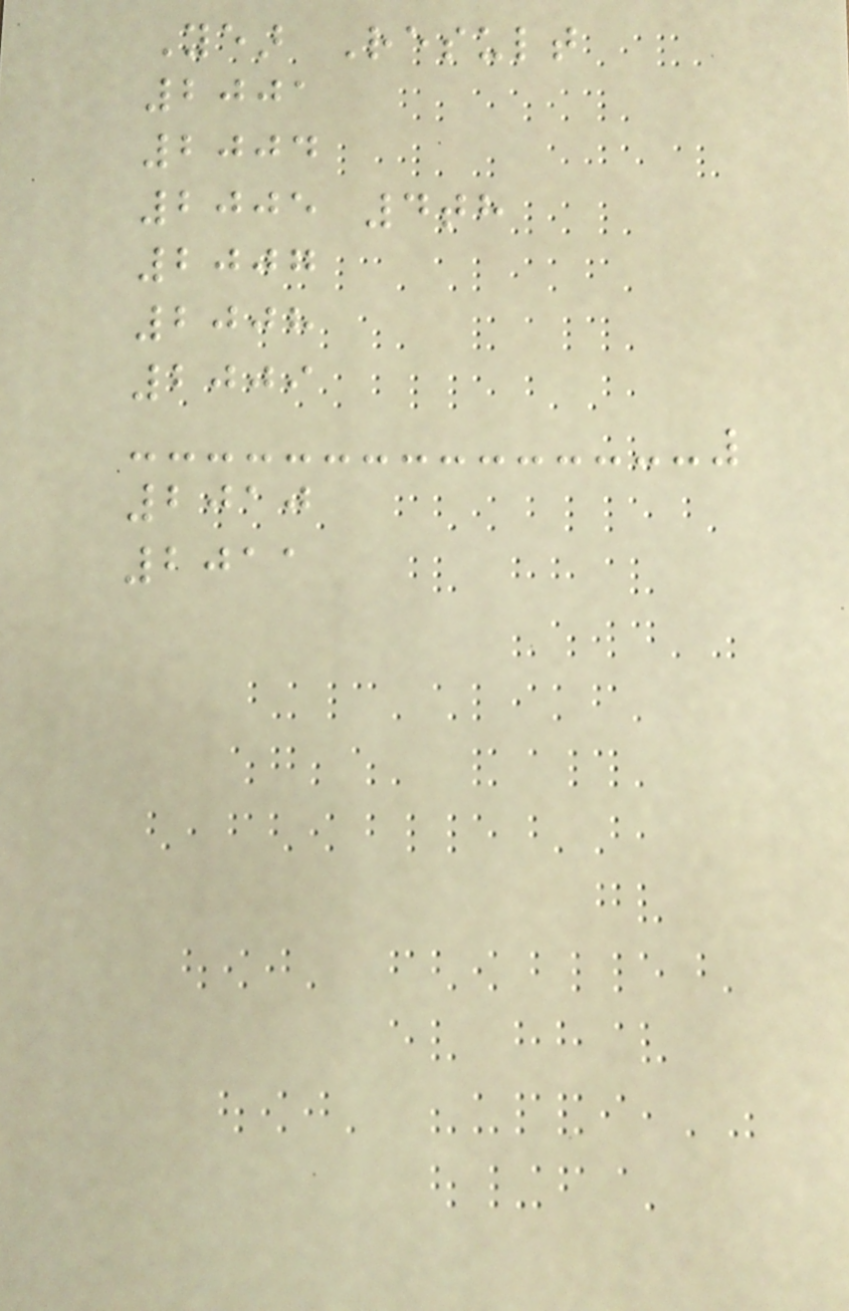Year Result
2001
2004
2005 4th
2007
2008
2009
2010
2011
